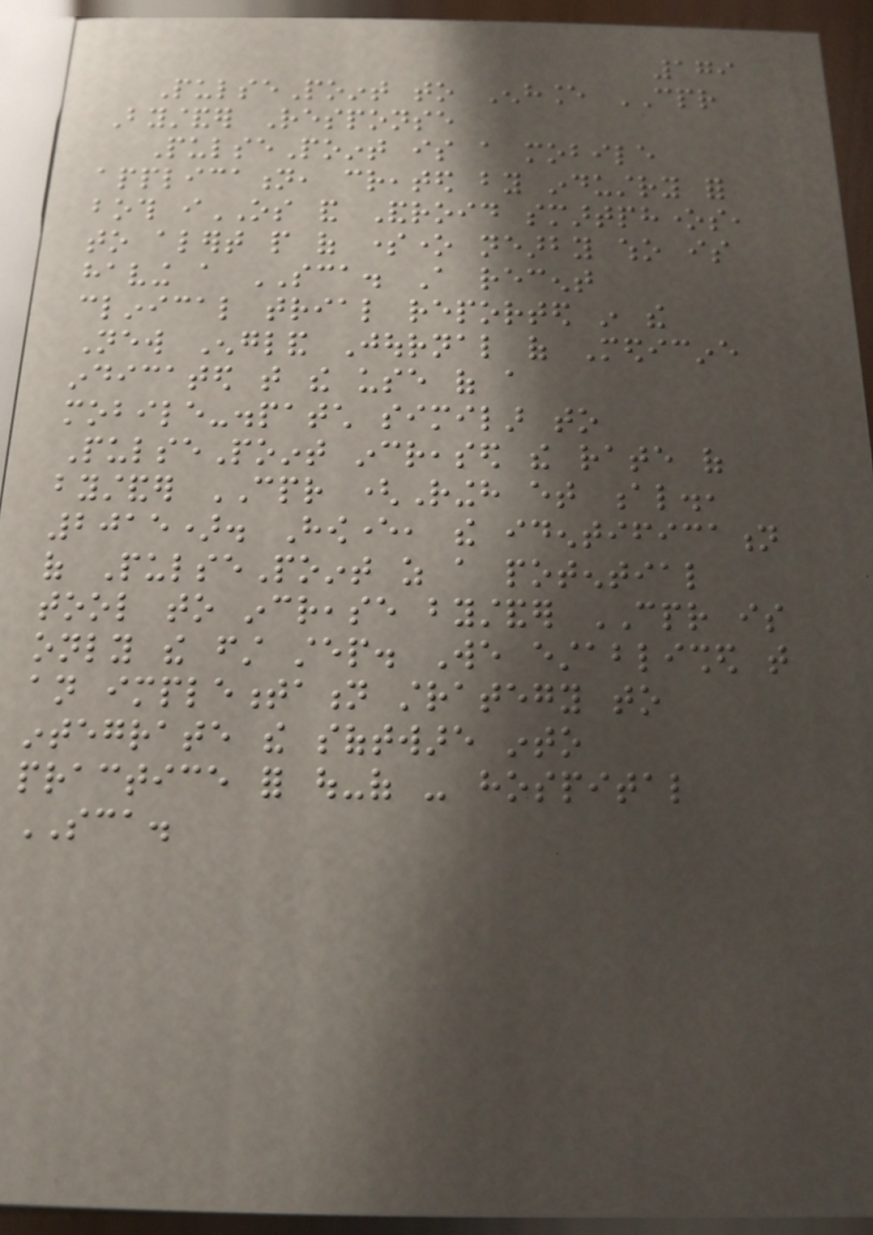179
PulsePoint to Enhance CPR
Bystander Response
PulsePoint is a mobile
application, created by industry for
both iOS and Android smartphones,
to alert people of someone nearby who is
having a SCA. A recent
clinical trial reported in the
New England Journal of Medicine
indicated that the use of a
mobile-dispatch similar to
PulsePoint increased the rate of
bystander CPR (Ringh et al.,
2015). However, the identification
of PulsePoint as a potential
tool to increase bystander CPR is
only the first step. We established that
an implementation strategy to
integrate the software into
practice for out-of - hospital
SCA.
